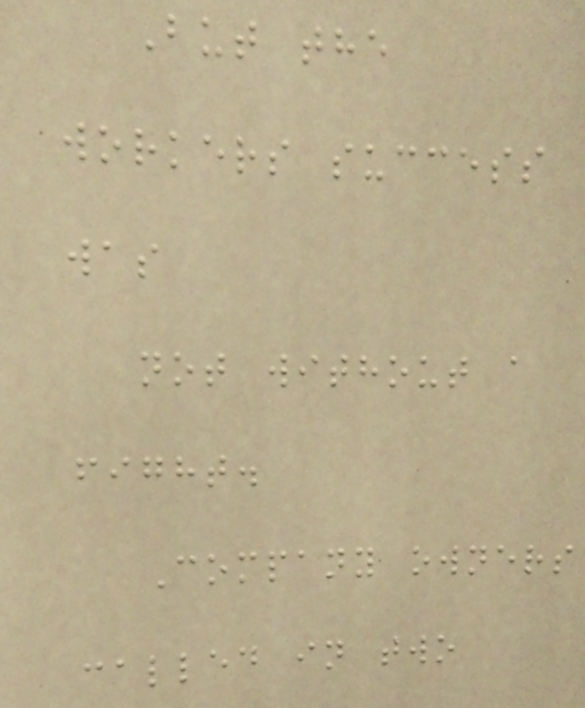But the
workers success
was
not without a
fight.
Company owners
called in two
